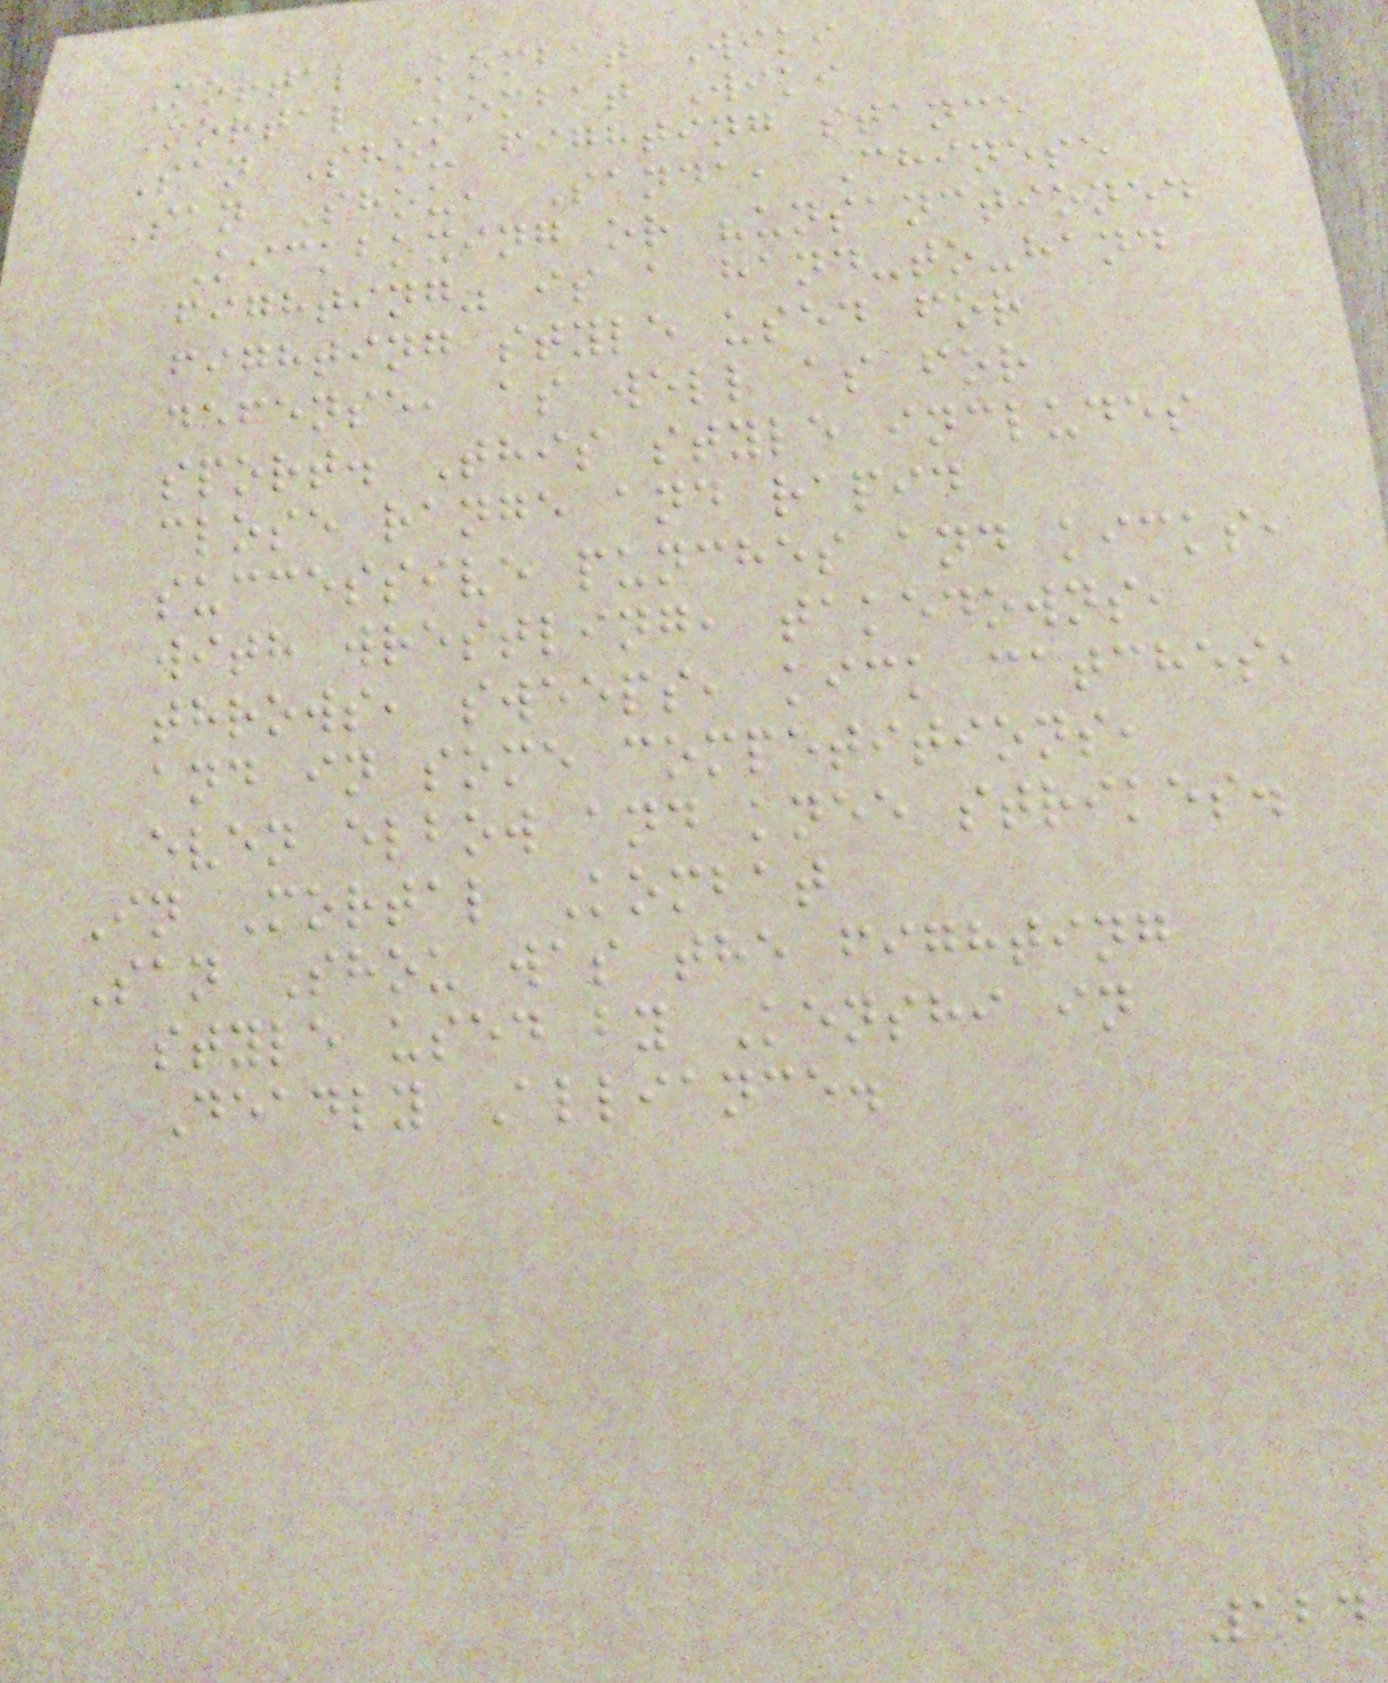Mortal Kombat Wiki
Mortal Kombat Wiki
San Shou fighting stance
San Shou, Sanda, Chinese
Kickboxing or "unsanctioned
fighting" is a hand-to-hand
fighting style used for
defense, as well as for
sport. This style includes
close range and rapid
successive punches and kicks,
with wrestling, takedowns,
throws, sweeps, kick catches,
and in some competitions,
even elbow and knee strikes.
In Mortal Kombat
San Shou was the fighting
style used by Kenshi in
Deadly Alliance.
124
